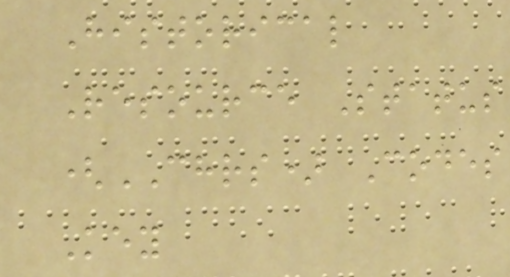Historical
Resource Status
(CHRS) Codes
Key
